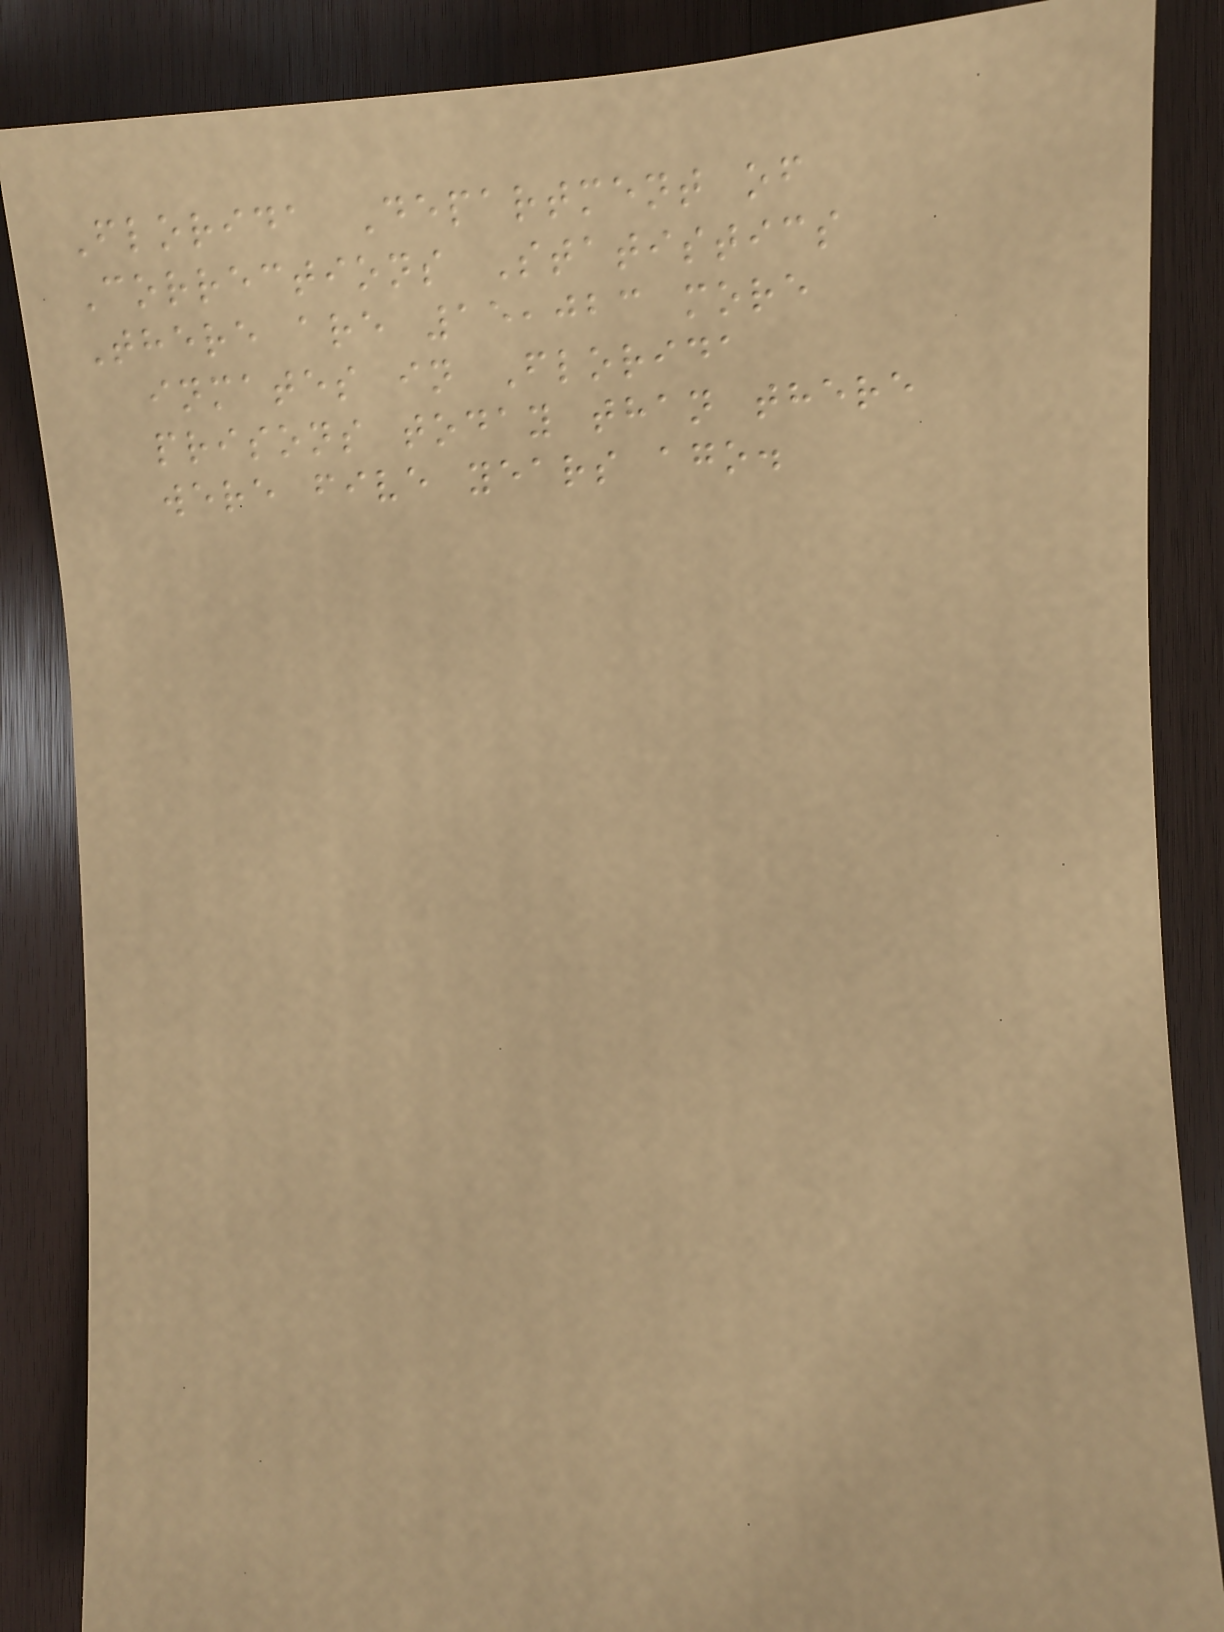Florida Department of
Corrections Statistics
There are 15,023 more
inmates in Florida
prisons today than there
were five years ago.
